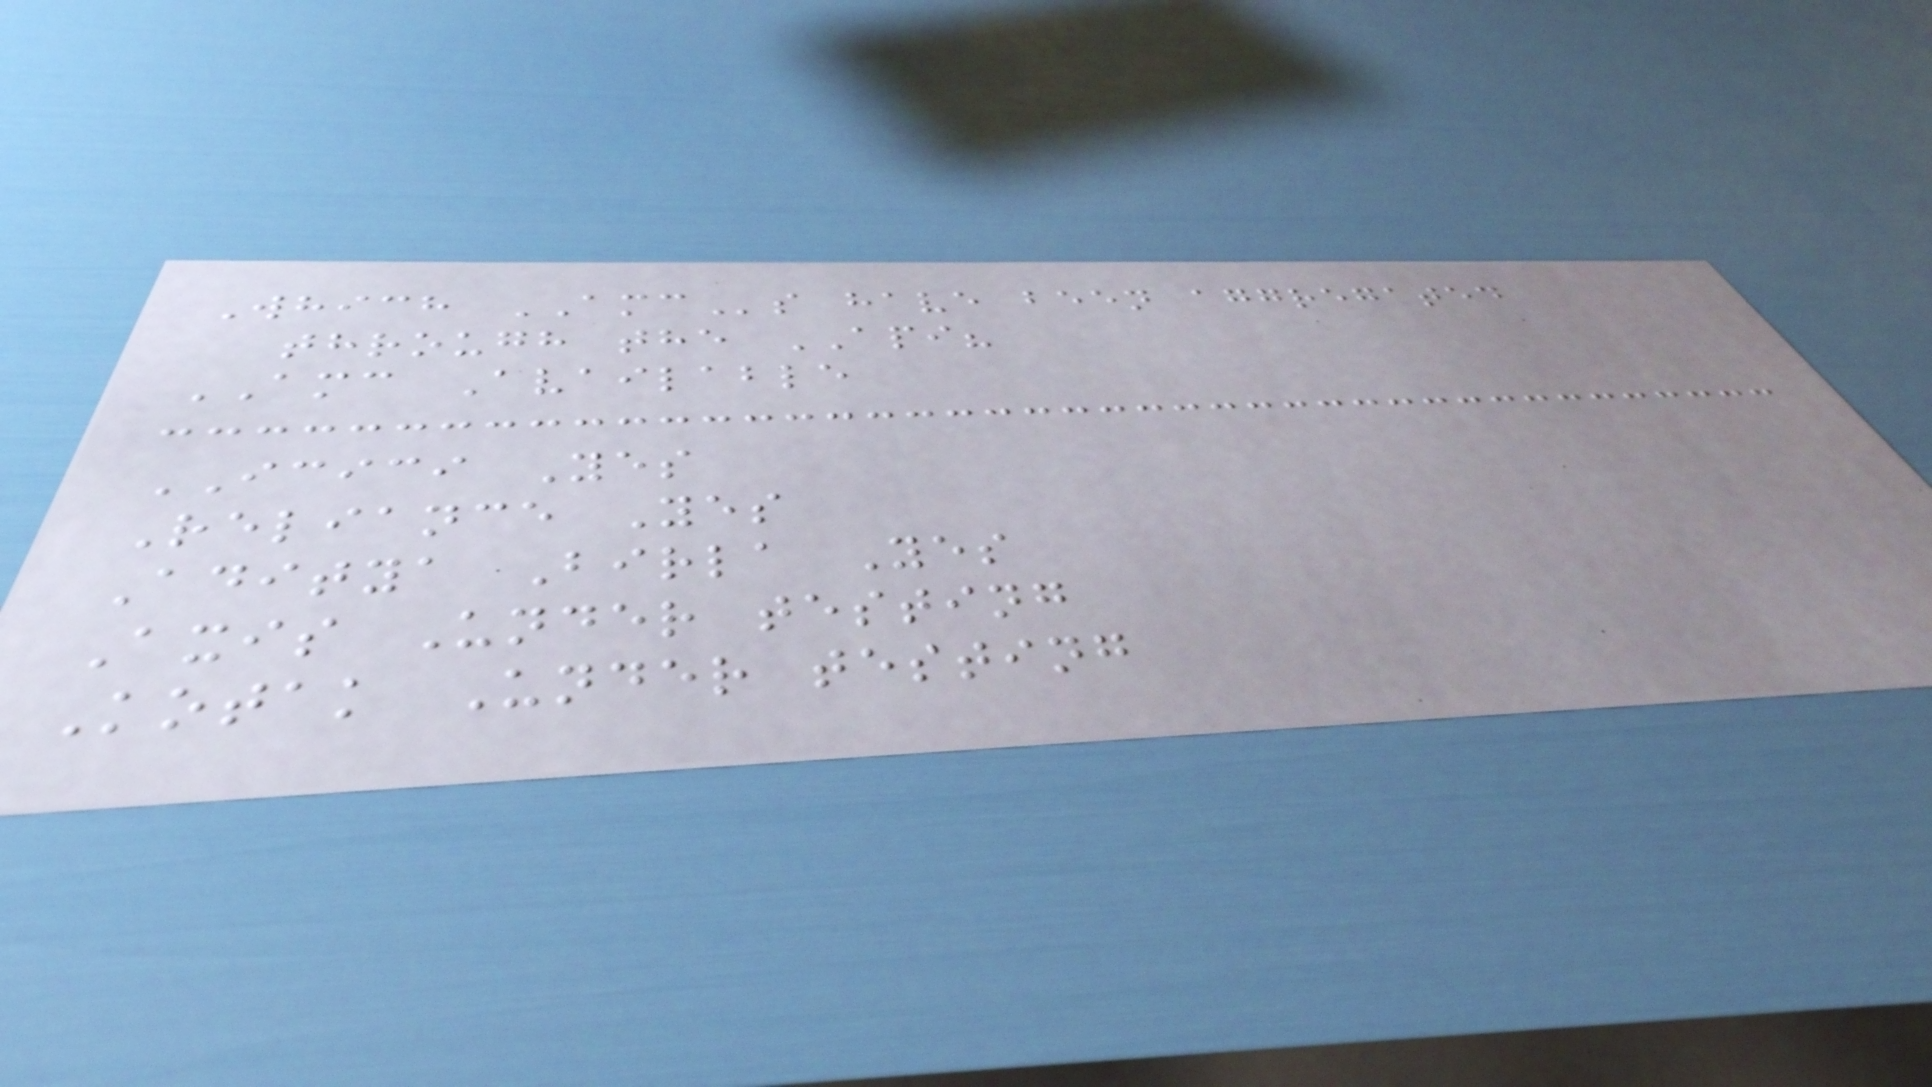Which AMCs have been aggregated
through the API?
AMC Available
ICICI Yes
Reliance Yes
Aditya Birla Yes
Axis Under testing
Kotak Under testing
